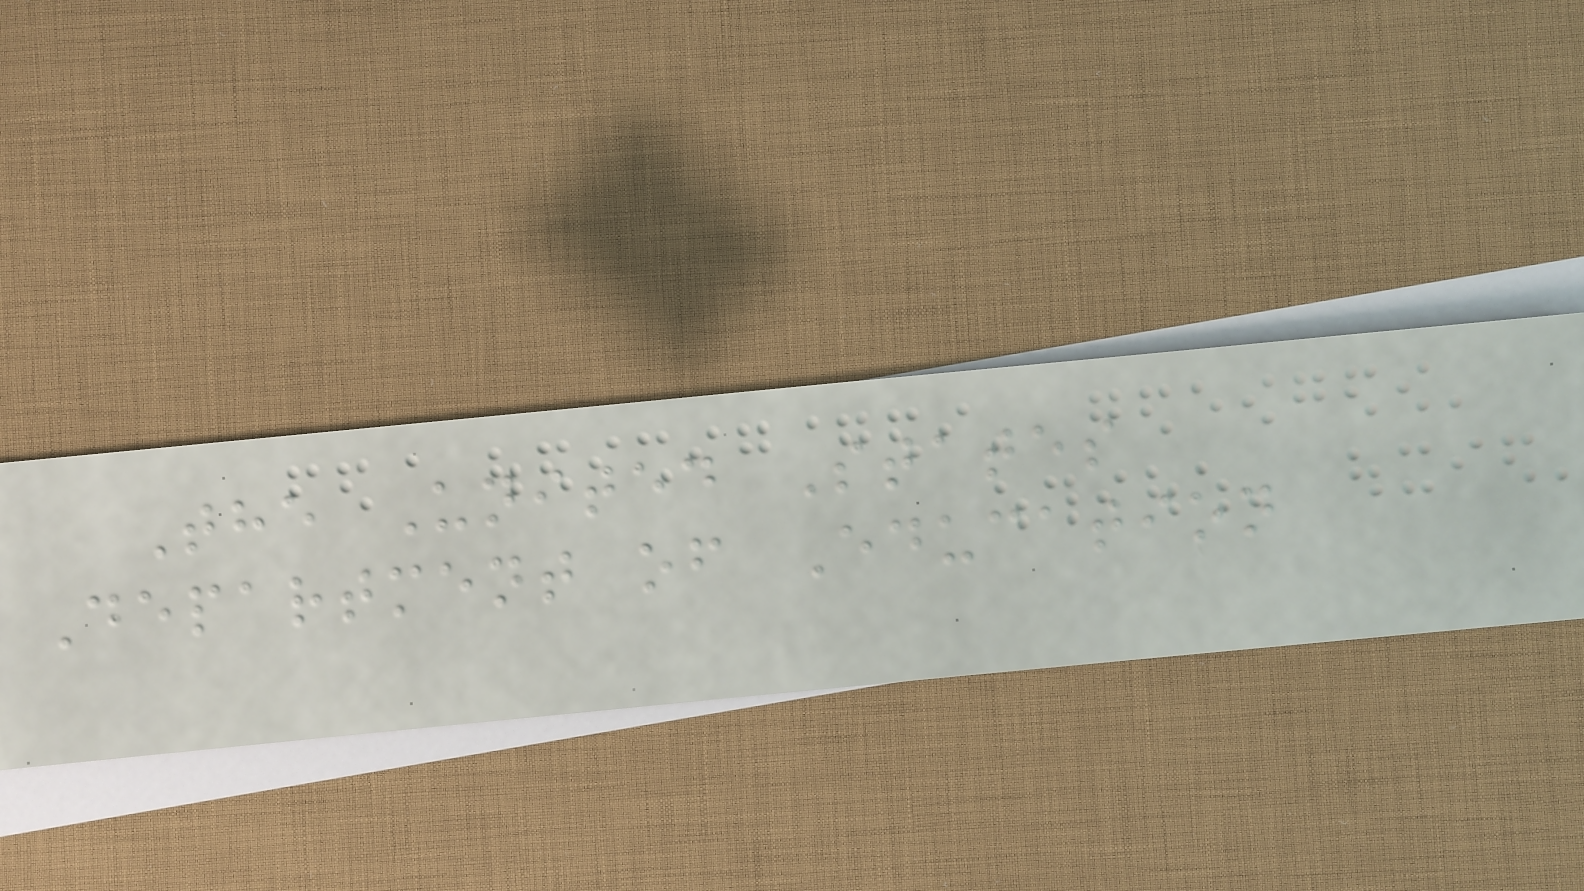The United States
Department of Education
